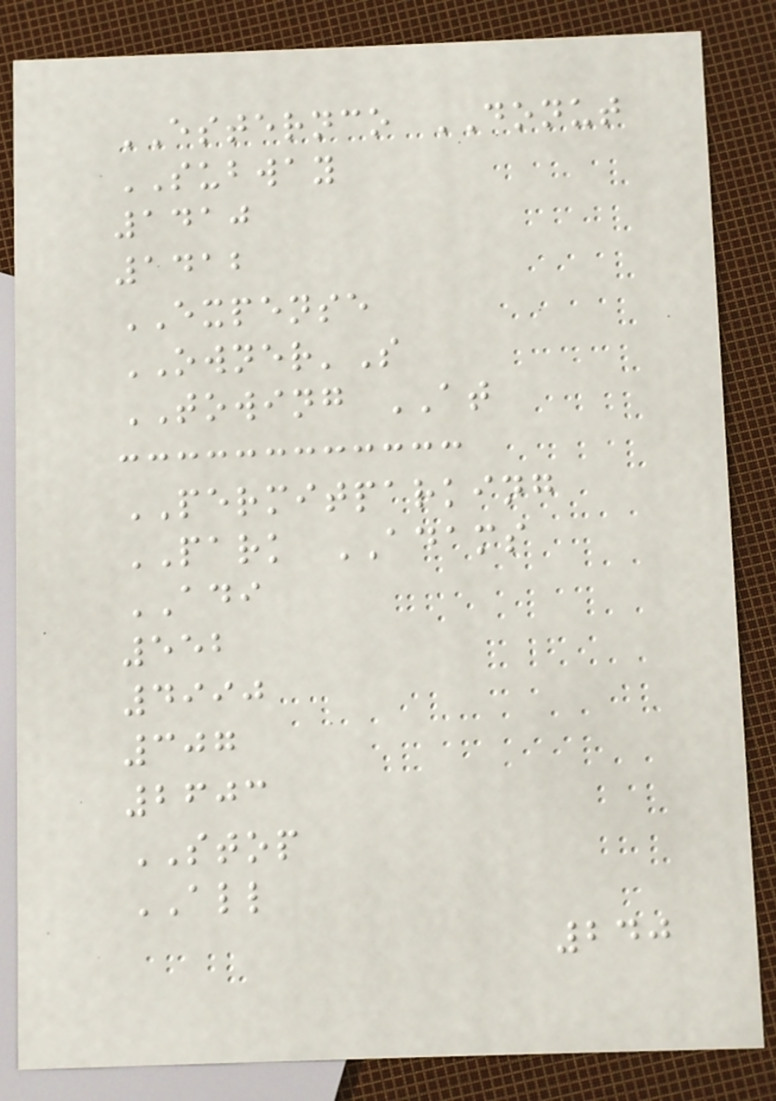ESTERNCO DONUT
SUBWAY
1410
1412
EXPENSE
OWNER'S
TOWING AT
PERMITPARKING
PARK ADAMS
ADI
552
4990
307
2603
STOP
ALL
240
